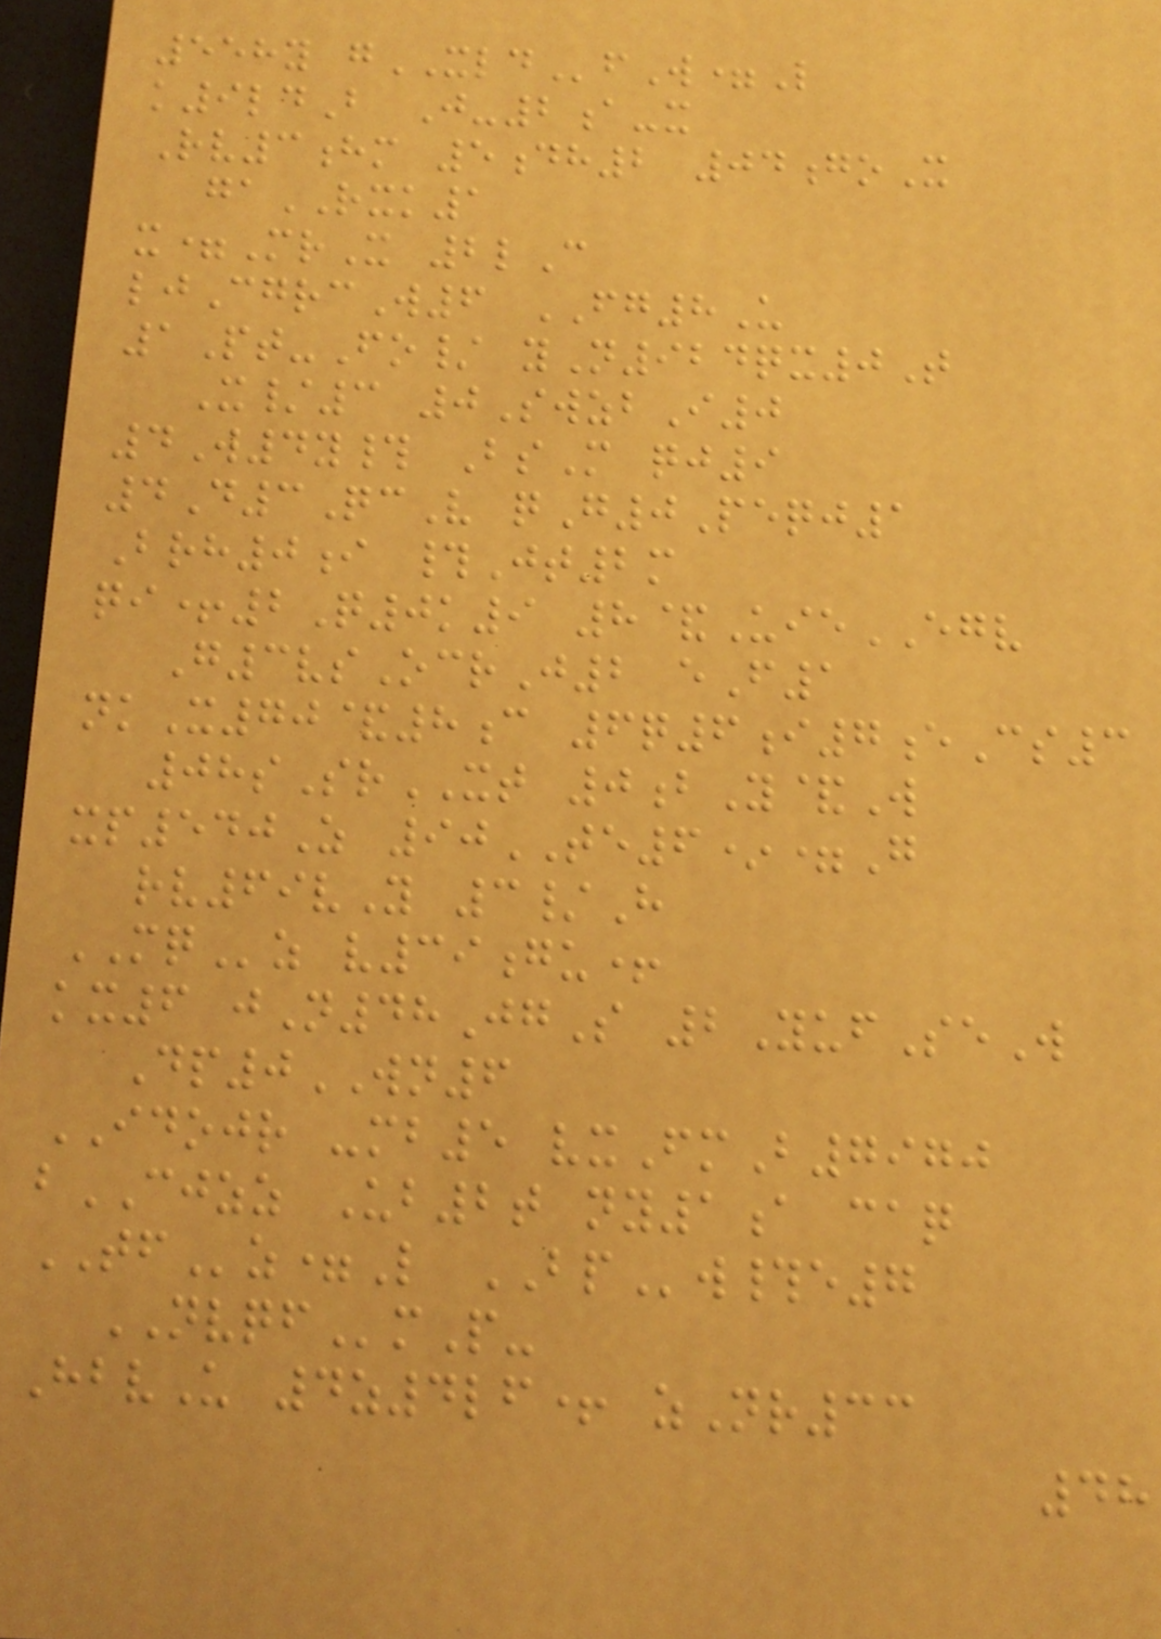558y gXLDfW=L
k9ldB J-2a-x
Rv3hm 5dh2 04goX
gaRXK1
x=MrX 2lC
ljCgrcW6 FG8U
1Pt-Fo/ yN924qx0T
X/3 0SwzbI0
4W4y# BsM qj9
4D3QcV qG0Peqj1
Brh0i #Jt2m
qi+2Q0k9 8&UieEGV
G3vsOcrJ2 eF1
nkX70&8c 6q6i7eCs3
08sSrXT 0bY&W
xp540Z 90TE6*=G
rv69vY 3/H
MQz v39gu+
kx6 jN48JgS 2YufSeW
Dp0WN6
IDOJR -mb5 vxFmB7970
bCJZZ Ub2t ny1a caq
TFz=L BPw#e7
NVQFmP-
HbvU 4z4lf+ zNr33
48
